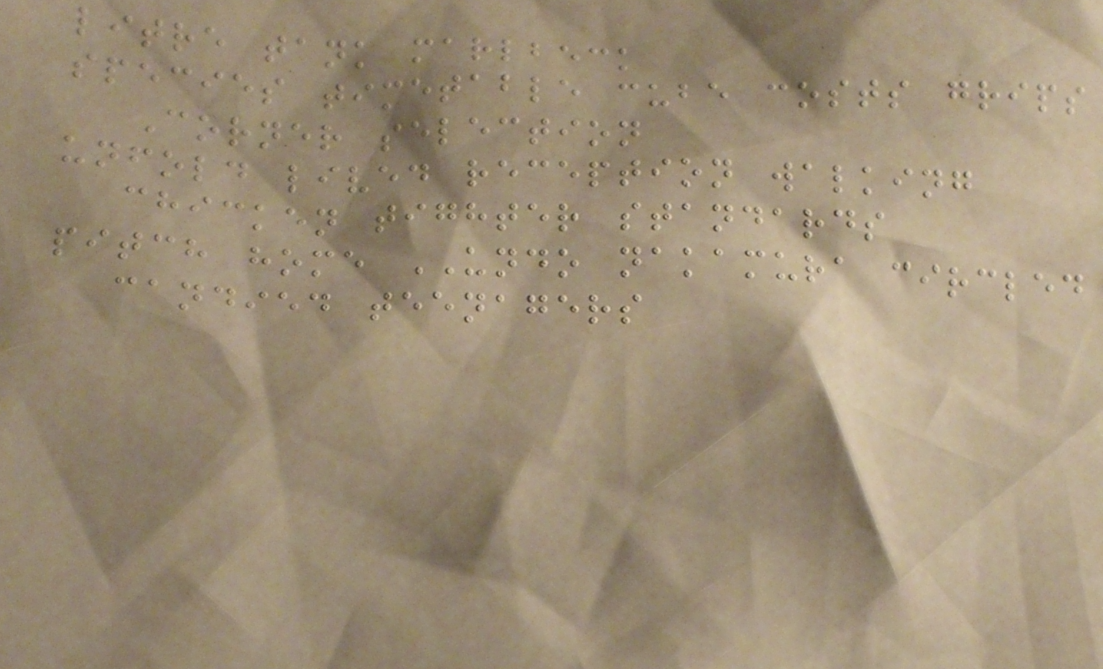litre tank marlbeck
species timetable cube costs grips
Corner selection
unfold lived reception walking
chicken tighter standards
pitch home UNDO nakamura circled
candied teenagers
